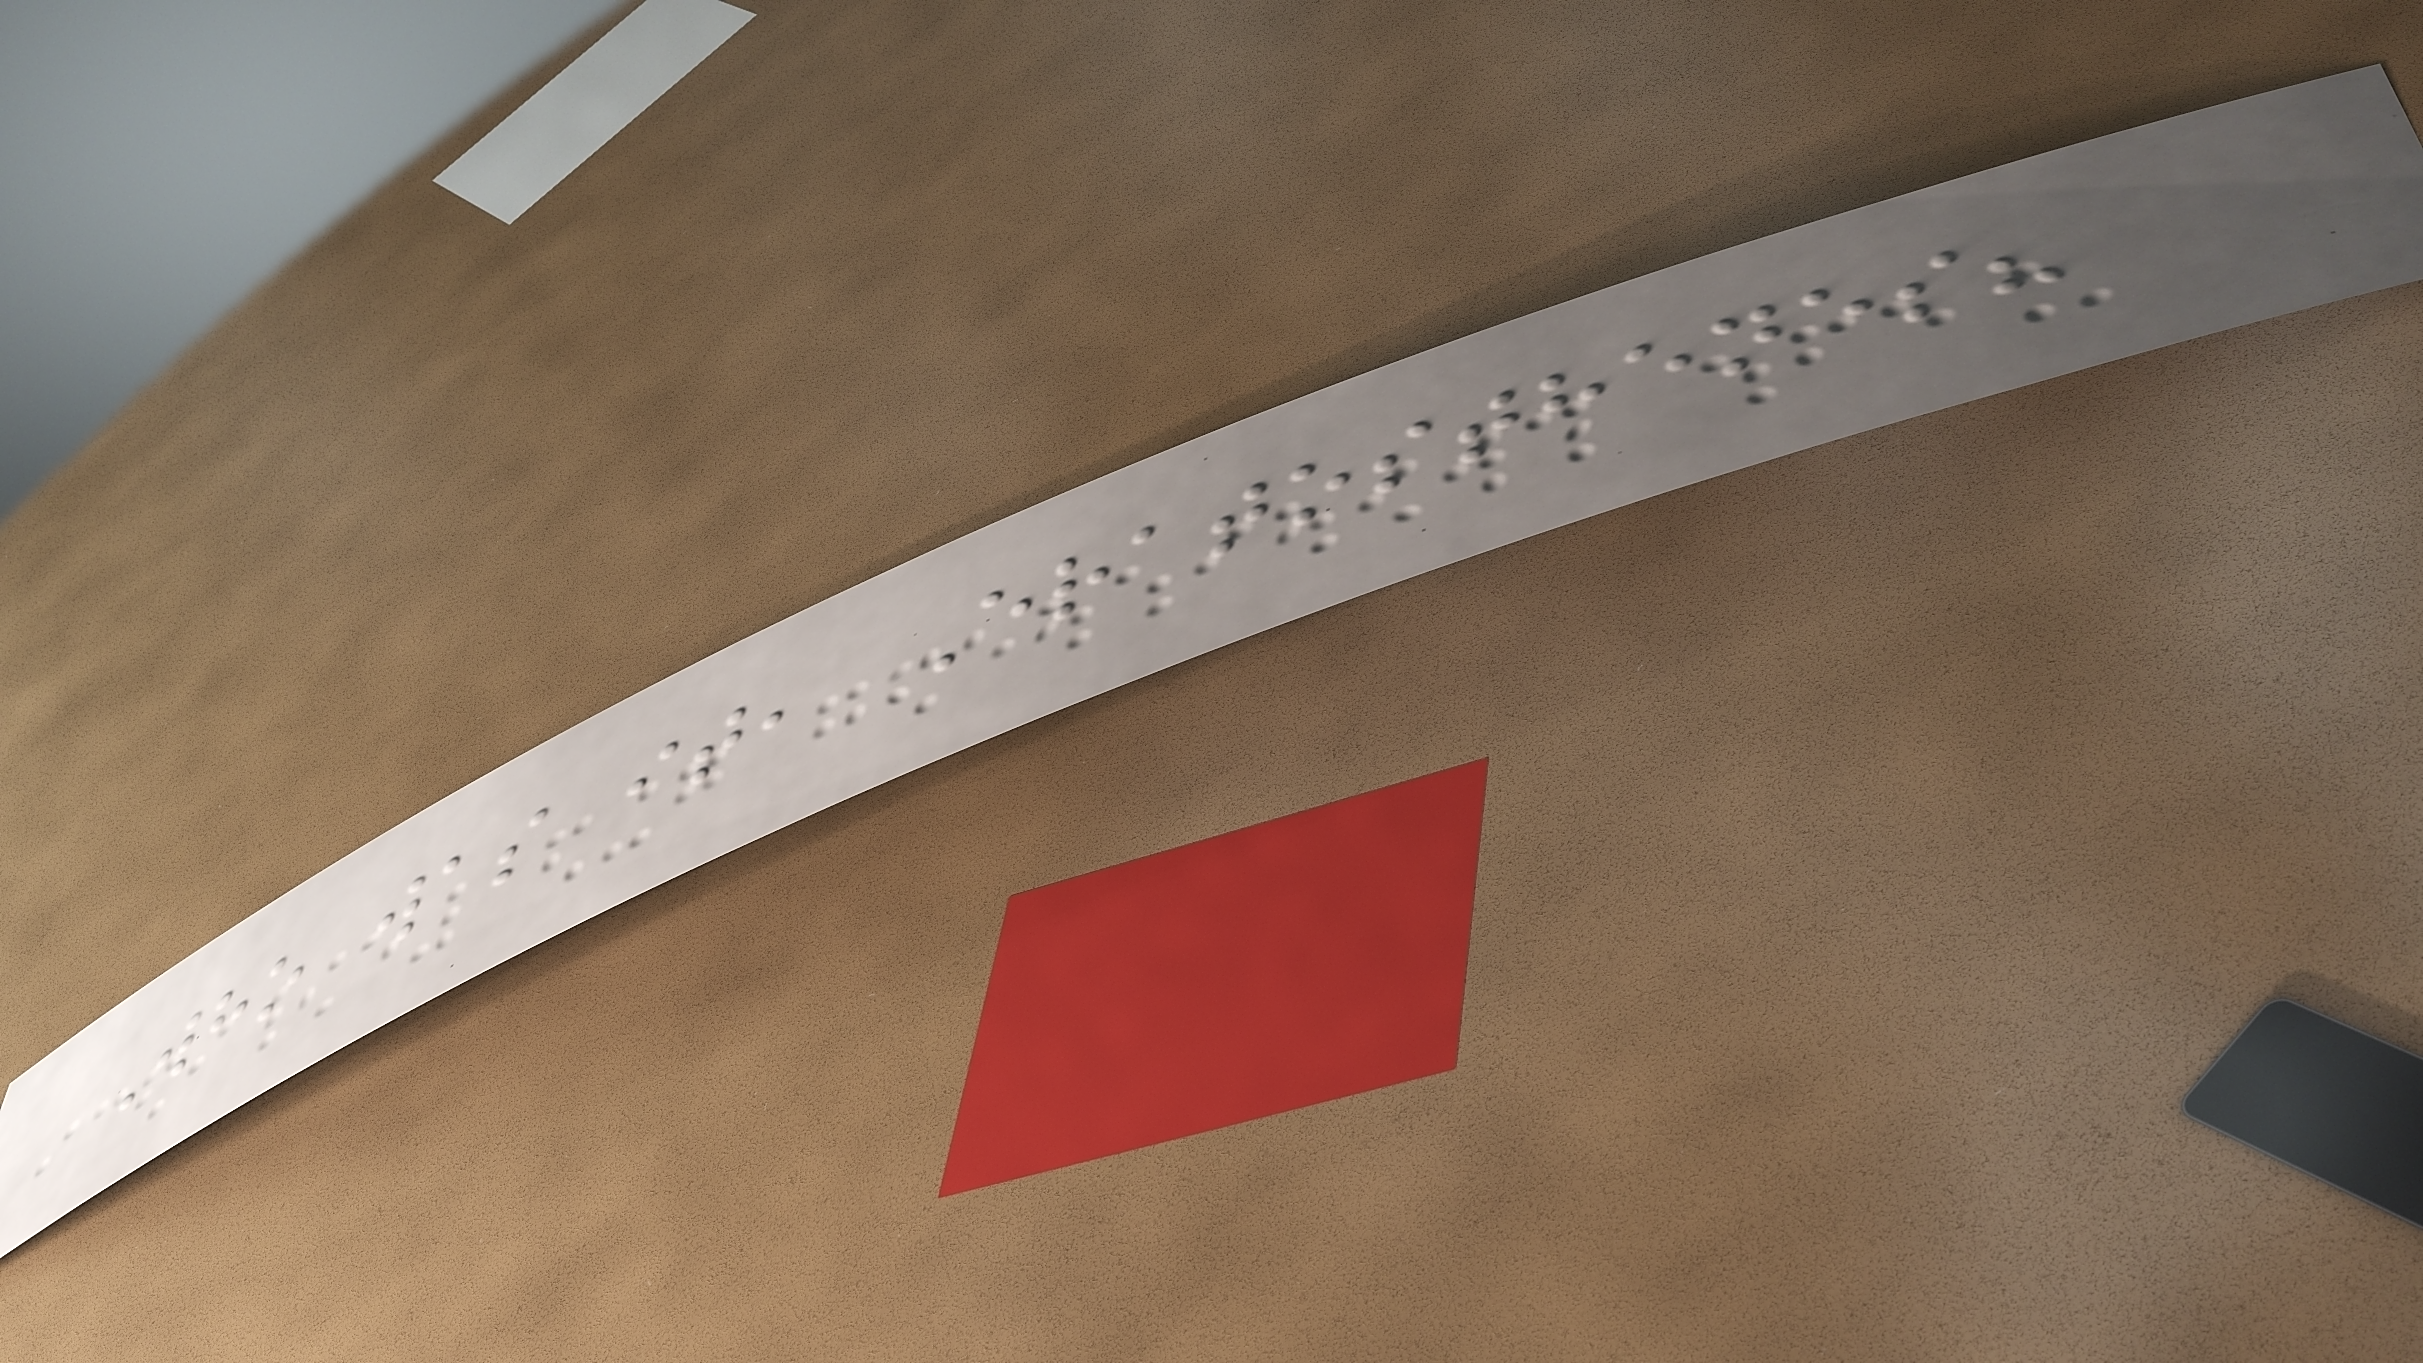Who was it, Eratosthenes?
